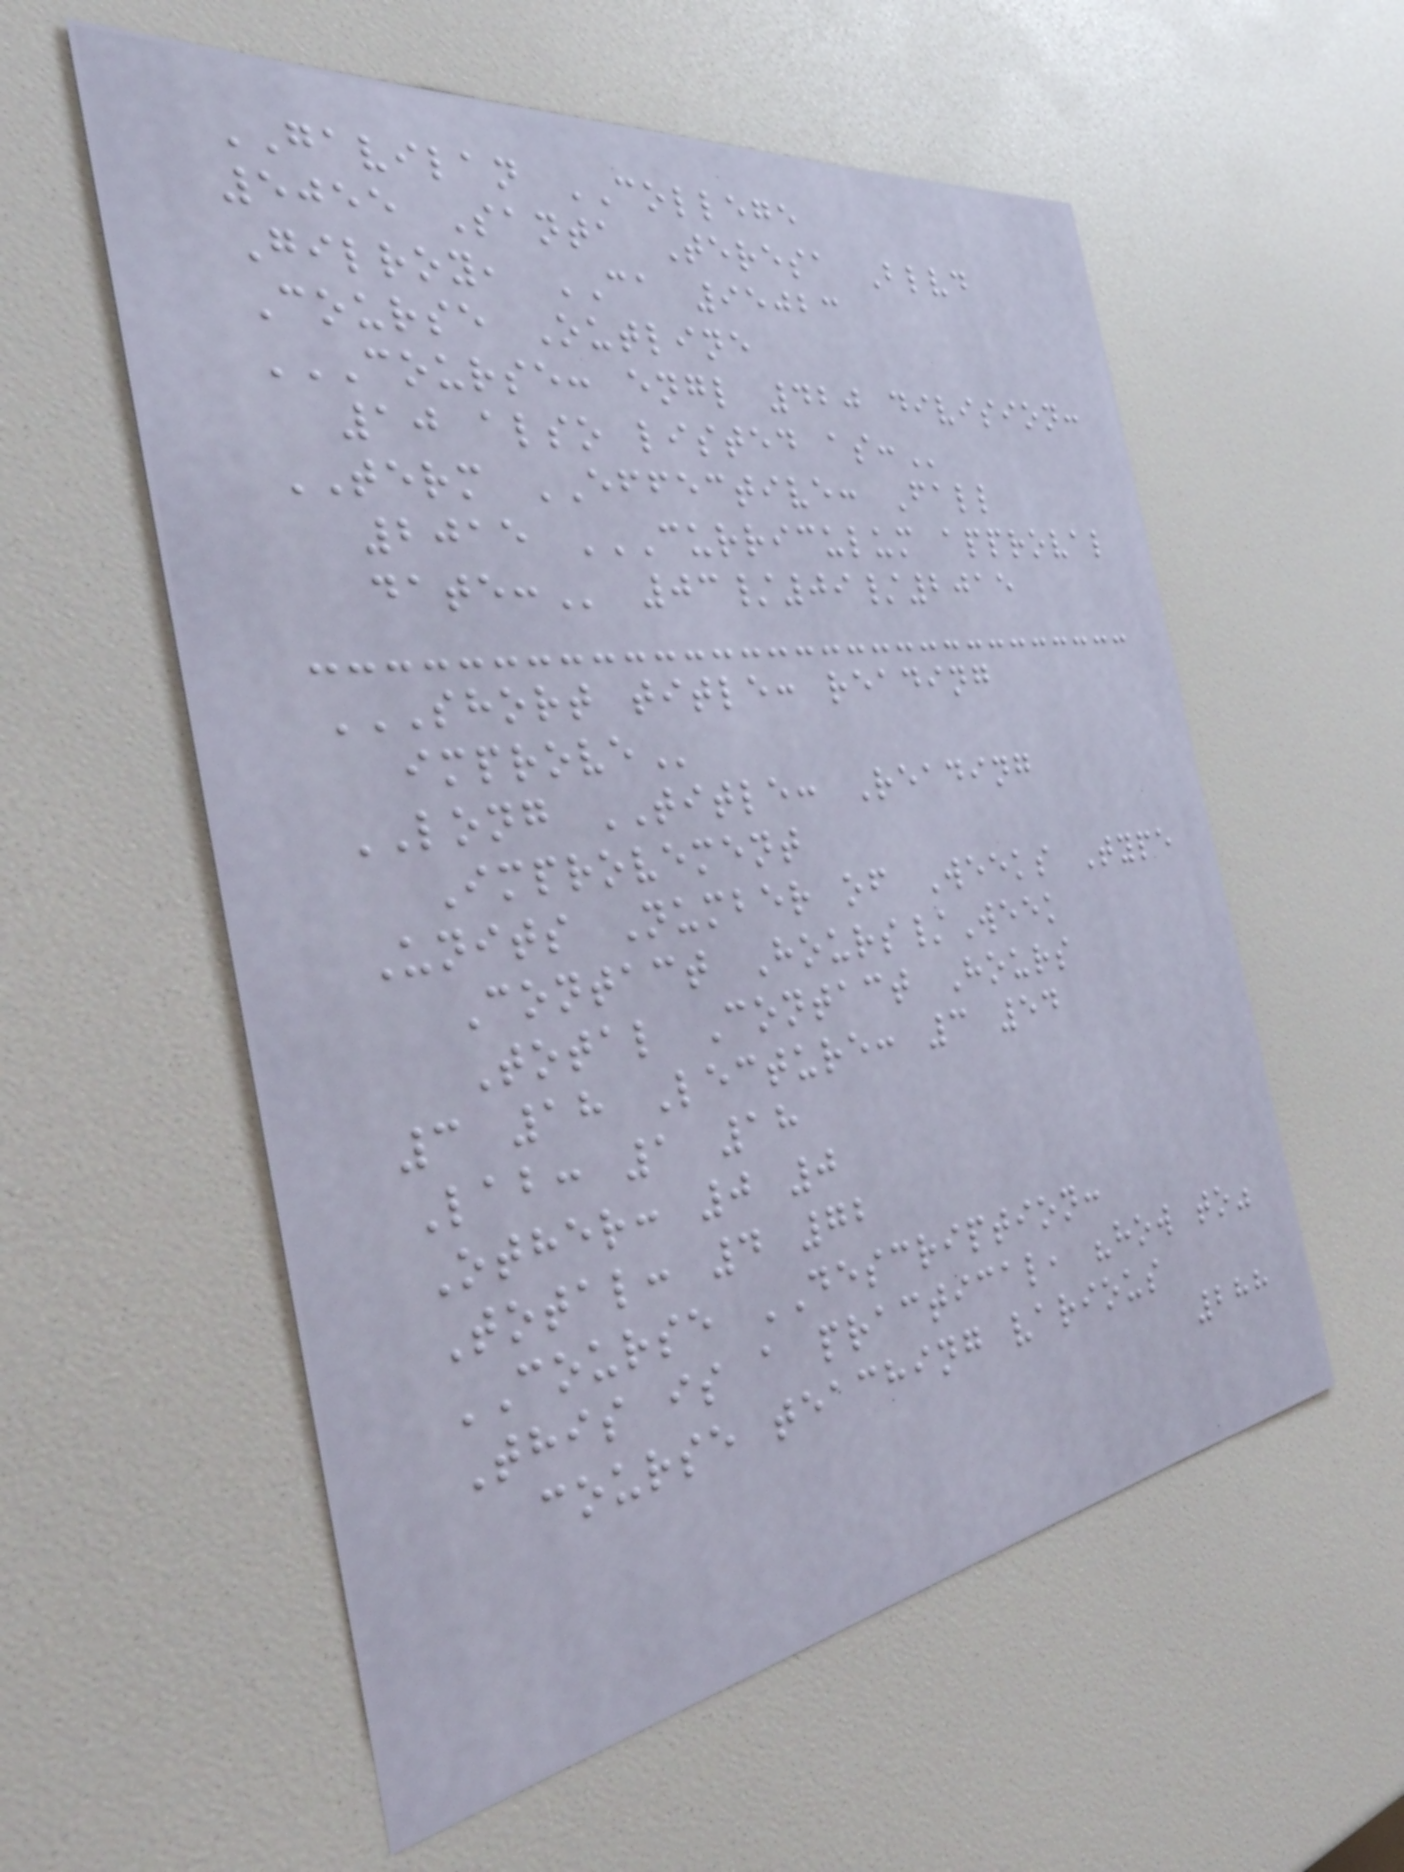GAVILAN COLLEGE
5055 Santa Teresa Blvd
Gilroy, CA 95023
Course Outline
COURSE: ENGL 420 DIVISION:
10 ALSO LISTED AS:
TERM EFFECTIVE: Fall
2015 CURRICULUM APPROVAL
DATE: 03/09/2015
SHORT TITLE: READING
IMPROVE
LONG TITLE: Reading
Improvement
Units Number of Weeks Type
Contact Hours/Week
Total Contact Hours
3 18 Lecture: 3 54
Lab: 1 18
Other: 0 0
Total: 4 72
COURSE DESCRIPTION:
This is a practical, "how to"
course teaching various
288
